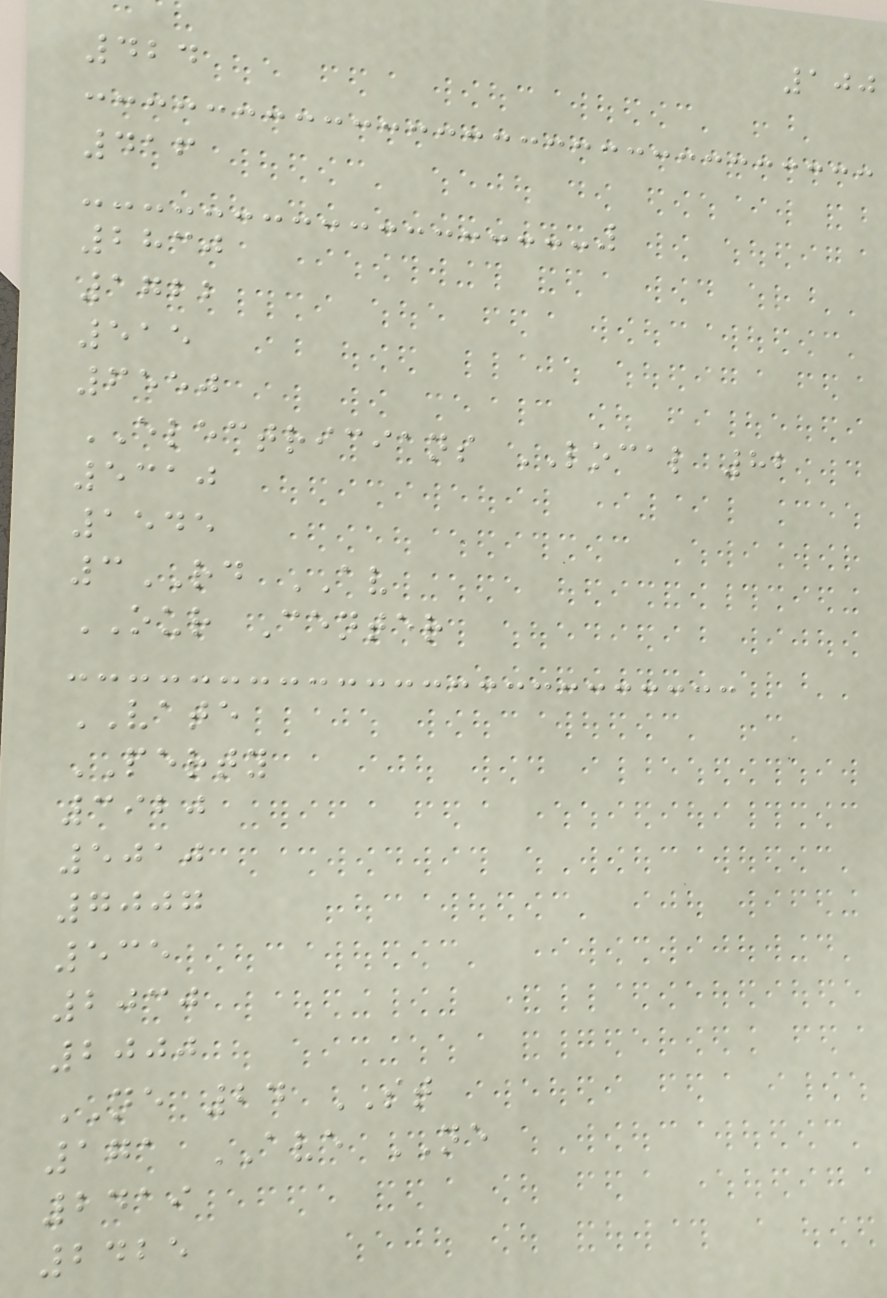100
424
416
2830
1722
515
6550
ELECTRICIANS LOCAL 82
5310
1545
3RD AV
OUR Center
VATE
PERTY
3920
5010
7007
535
2030
2000
NE 24 ST
171 AVE NE
2419
2425
